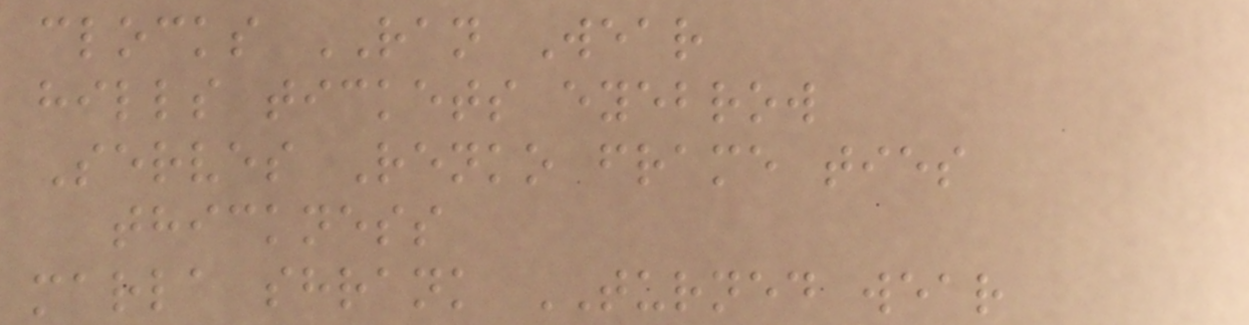clocks RAN Wear
hills tickets eyebrow
Serves Renko frame ties
thickness
marla shrank TURNED wear
